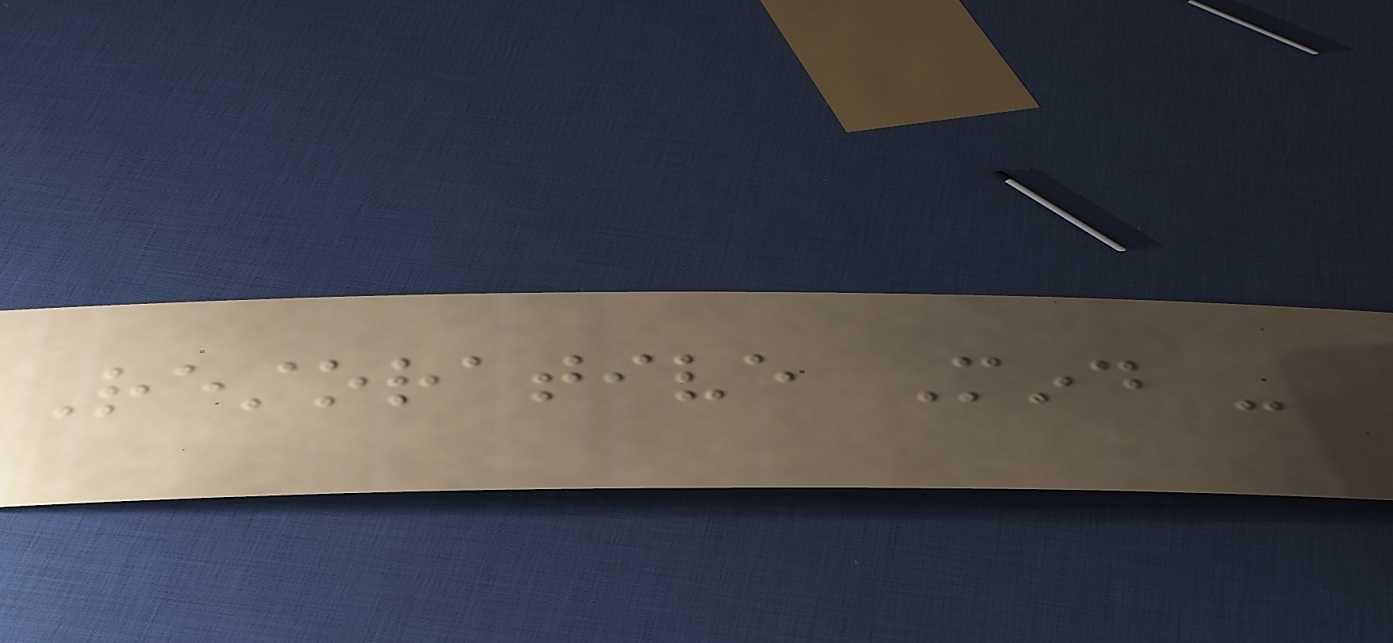Restorative Mind -
